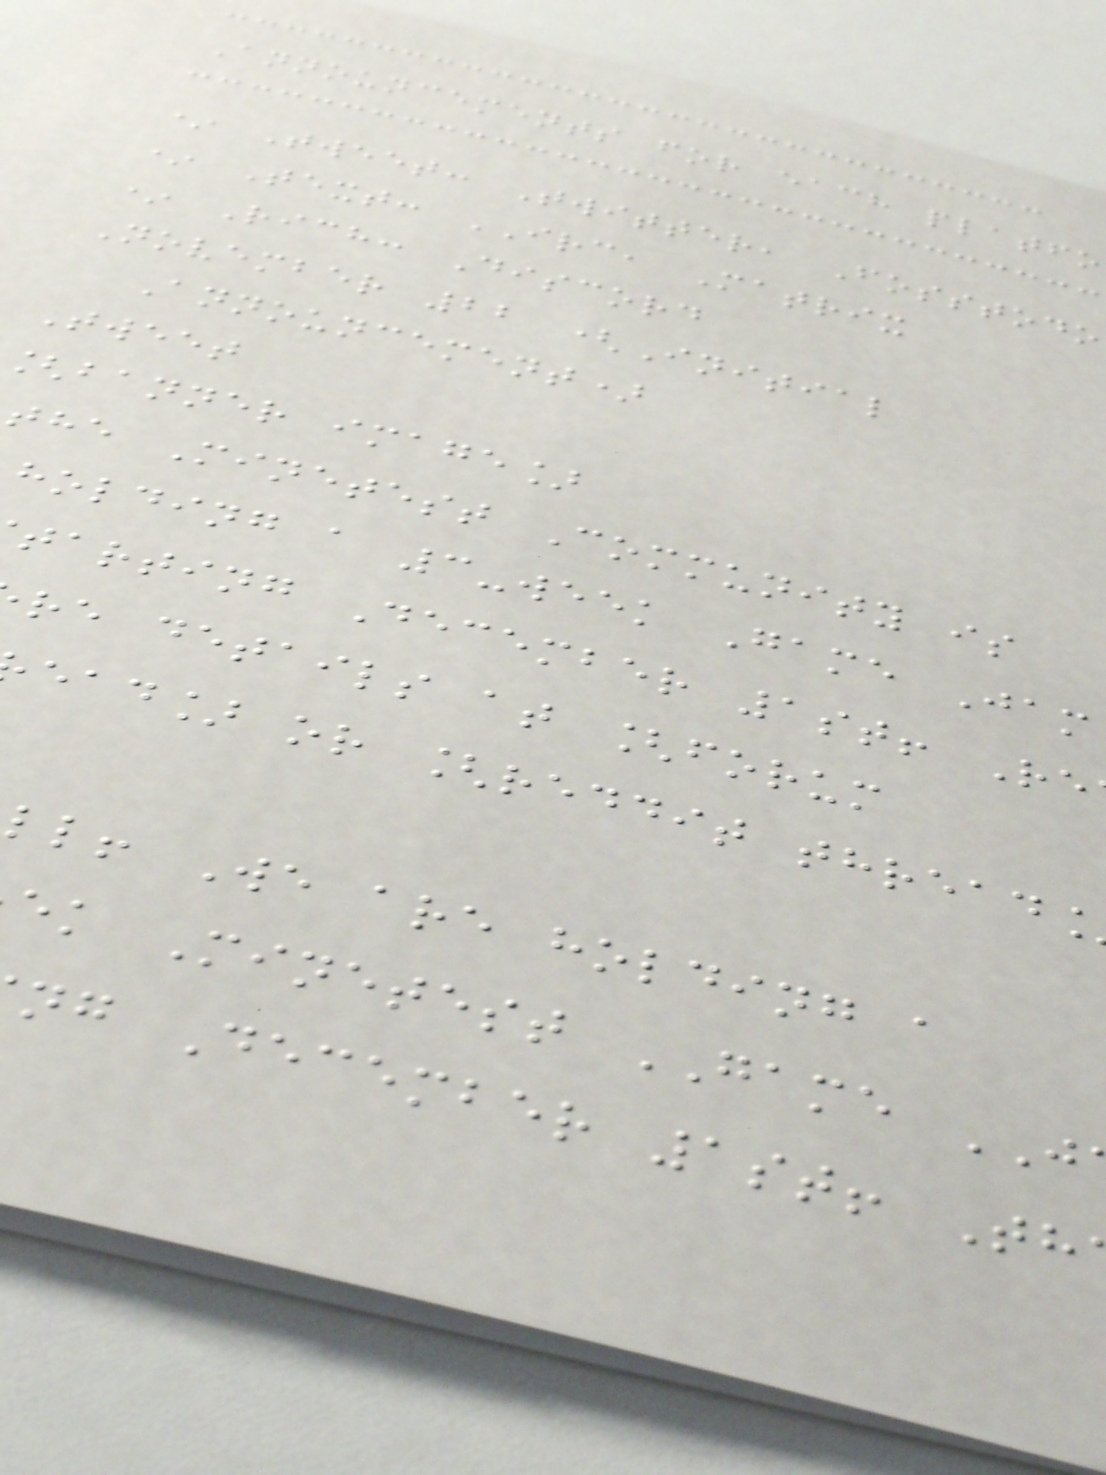Announcements for each platfo
* Tweet: Twitter, Fosstodo
* Text: IRC, Matrix
* Rich: Discord
November 22 (Initial
Announcement)
Tweet
banner image]
the Minetest Community is
holding a 3-week Game Jam
tarting December 1st! Re
re details at [forum
ead] or [reddit thread
ll! We are holding a
ek Minetest GAME
ng December 1st! Th
